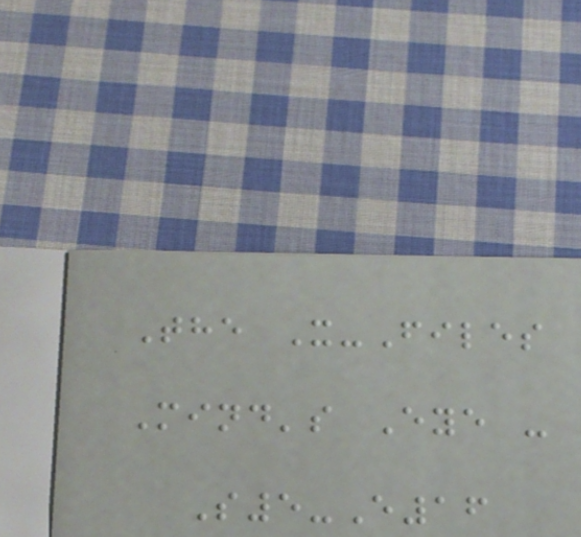The X-Files
Mind's Eye -
S5-E16
